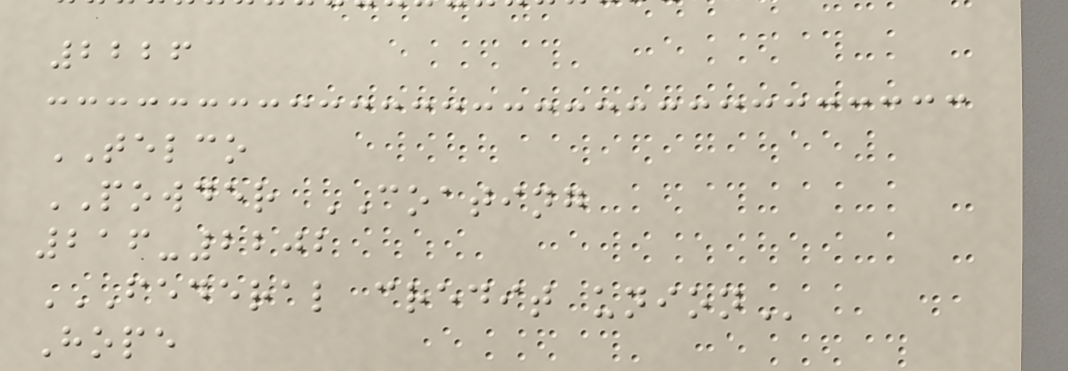2226
TELCO
POWDER COATING
216-2202
FEDERAL CREDIT UNION
Hope
